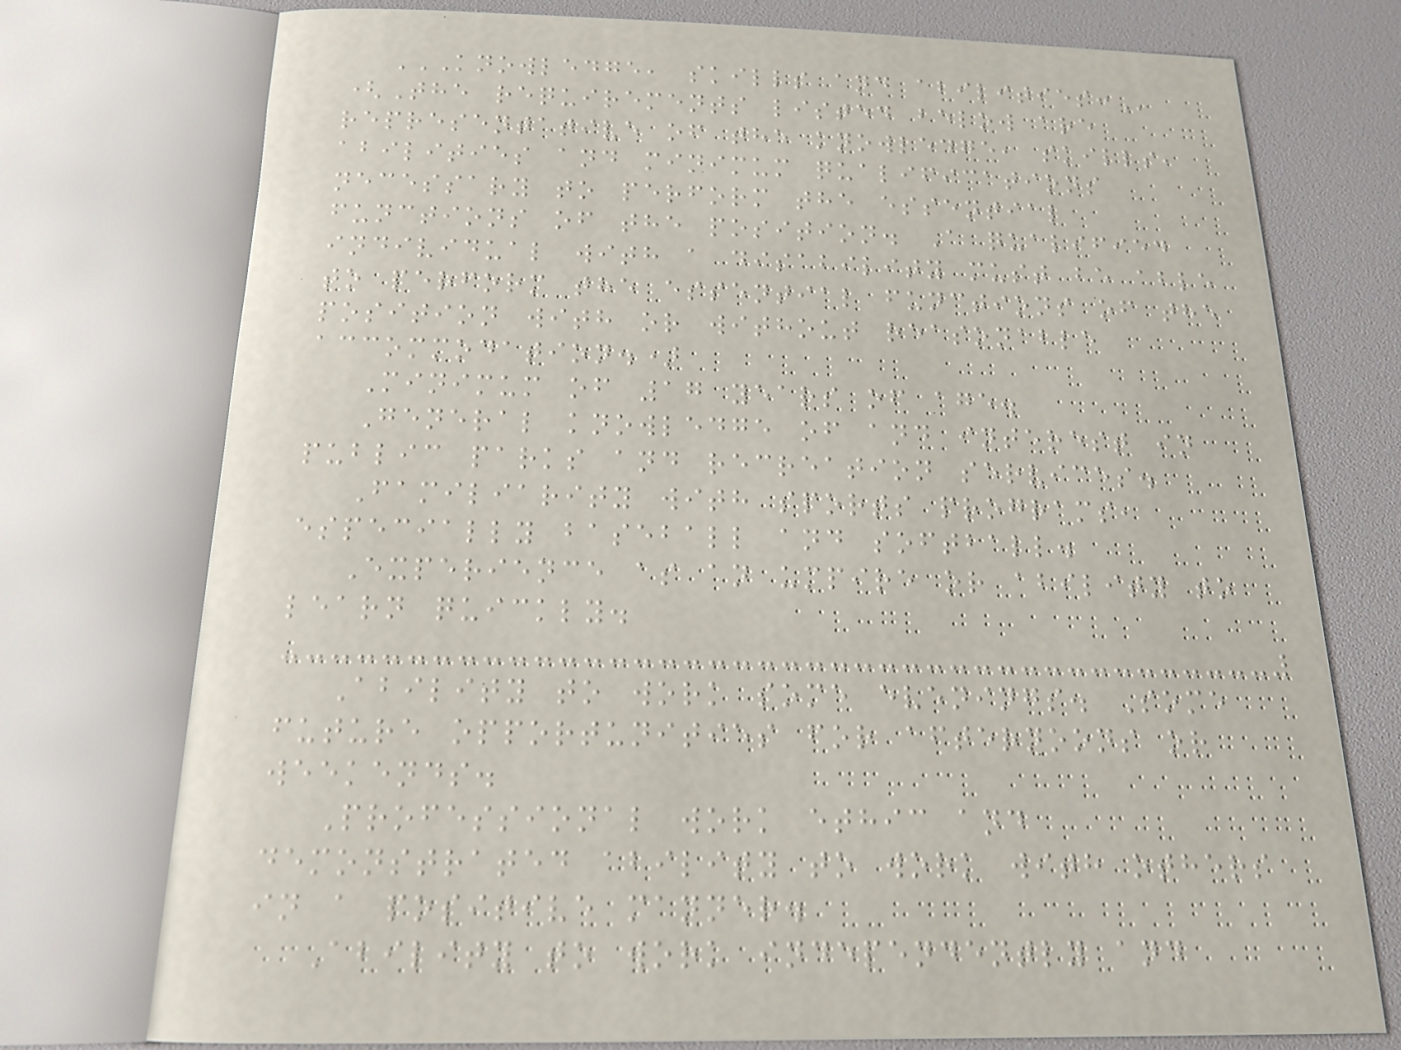KNOWLEDGE, SKILLS AND ABILITIES:
(The requirements listed below are
representative of the knowledge, skills,
abilities and minimum qualifications
necessary to perform the essential
functions of the position. A qualified
individual with a disability must be able
to perform the essential functions of the
position with or without reasonable
accommodation.)
Minimum of 17 years of age.
General knowledge of and interest in
public parks and recreation services.
Familiarity with sports programs,
especially baseball and softball.
Experience as an umpire or ability to
learn quickly.
Ability to work some evenings. Some
future opportunities for afternoons or
weekends.
Professional work ethic and
demonstrated ability to work with others
in a positive manner.
Ability to work independently and
